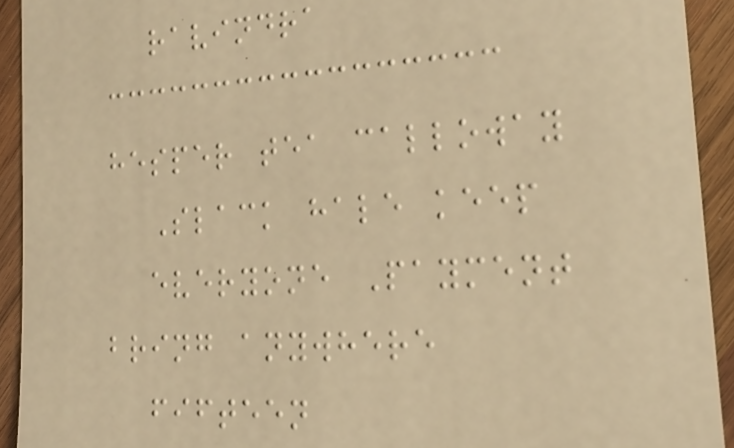ravindra
hesper tea calloway
Slack hale keep
everyone Payment
bring anywhere
fifteen
